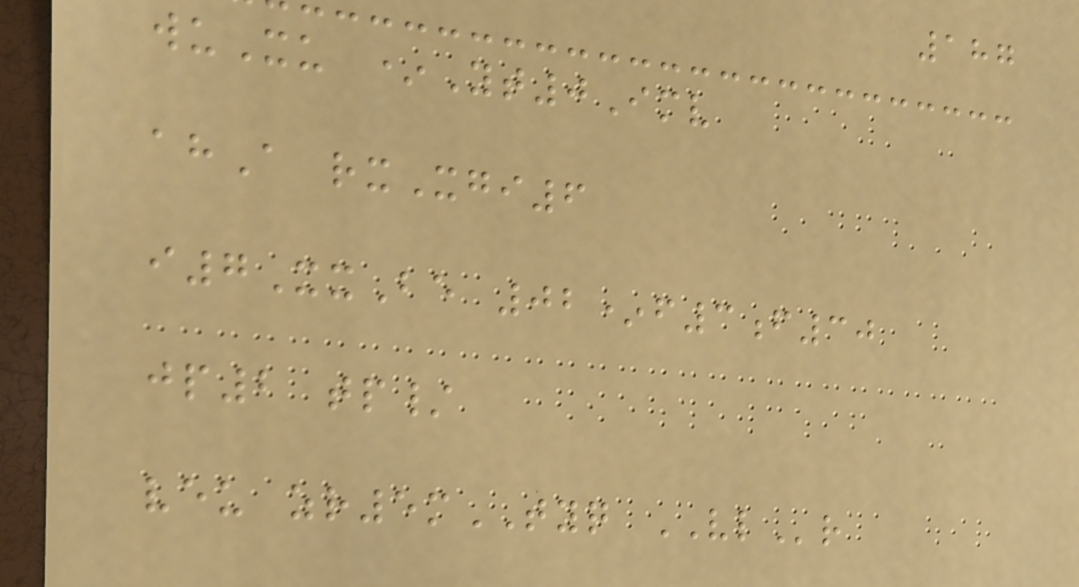187
wuXu *Yt0Imv
ahA rxXgi6
i7XxBe 02*f3f30
jp2 tp/
veu zr5mTYQ VLr
